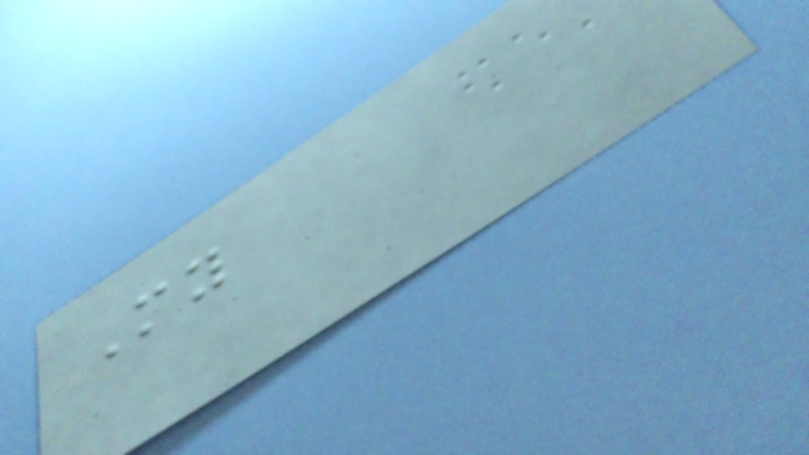My
